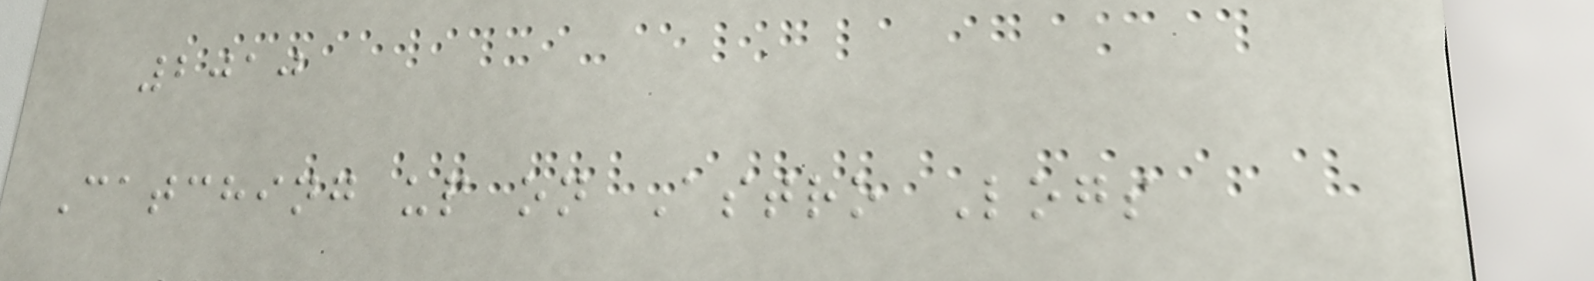2010
Catching up on Astro Logs
